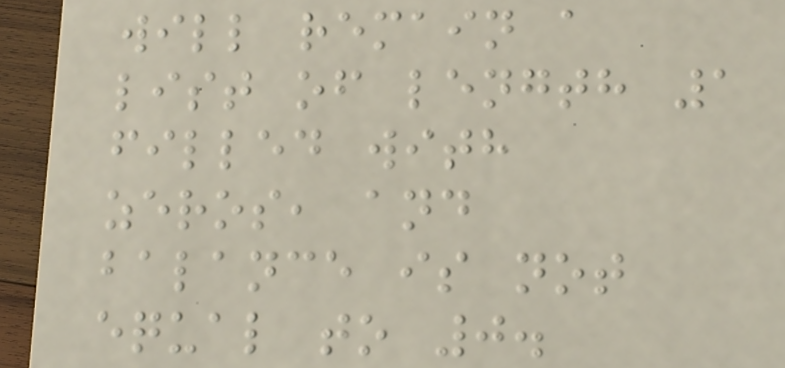will remain a
list of length 1
filled with
zeros, and
balance is not
equal to 0.
